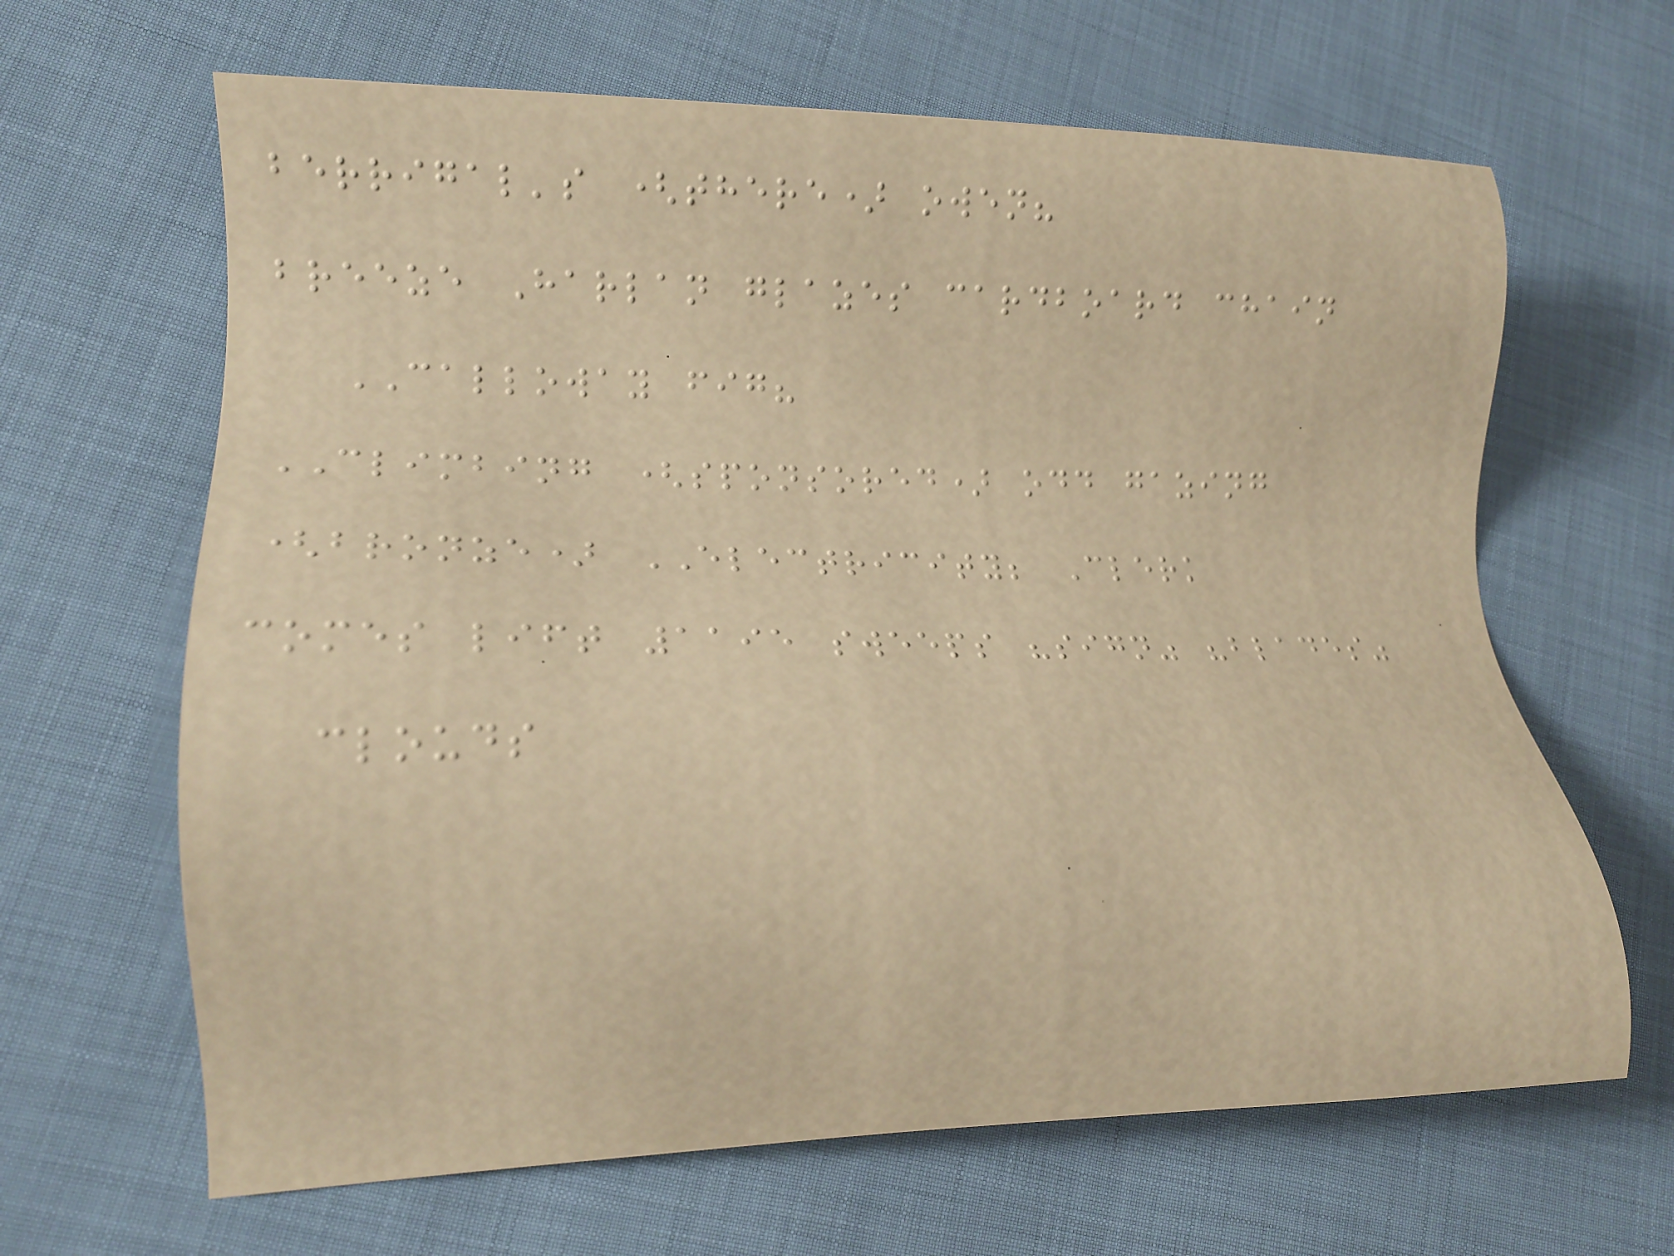berrigal's (there) owen?
breeze Harlan glazes cardboard chain
CALLOWAY fig?
CLIMBING (sponsored) odd gazing
(bronze) ELECTRICITY; Clerk
comes lift 1195 sweeps "sign" "blades"
clouds
